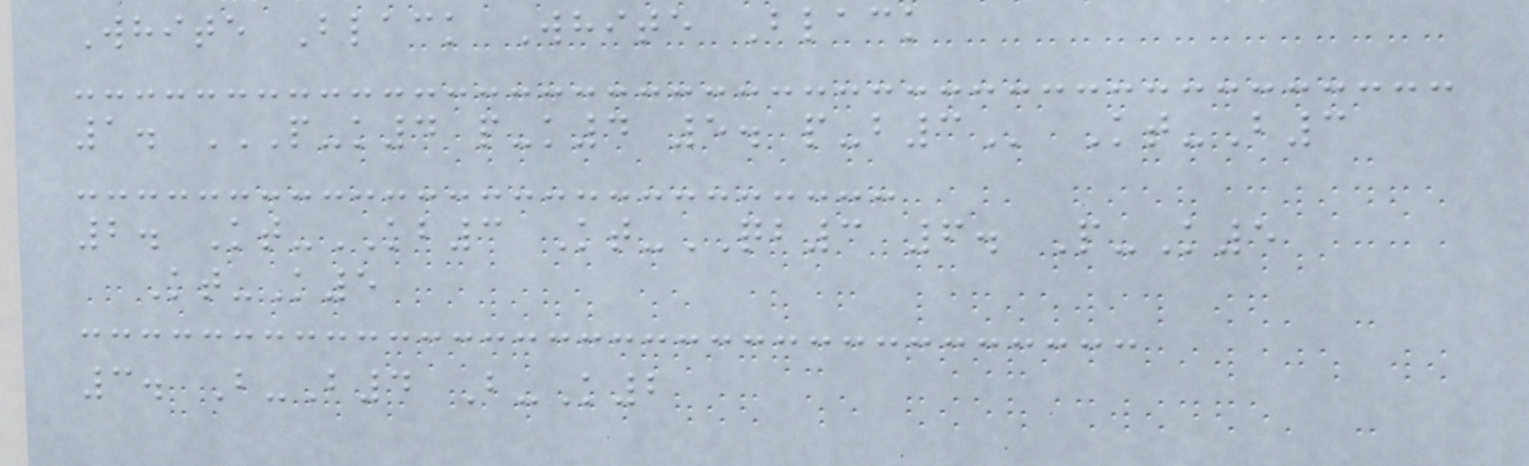White Black White Black
1. P-K4 P-K4 5. P-B3 Kt-B3
2. Kt-KB3 Kt-QB3 6. P-K5
Kt-K5
3. B-B4 B-K2
